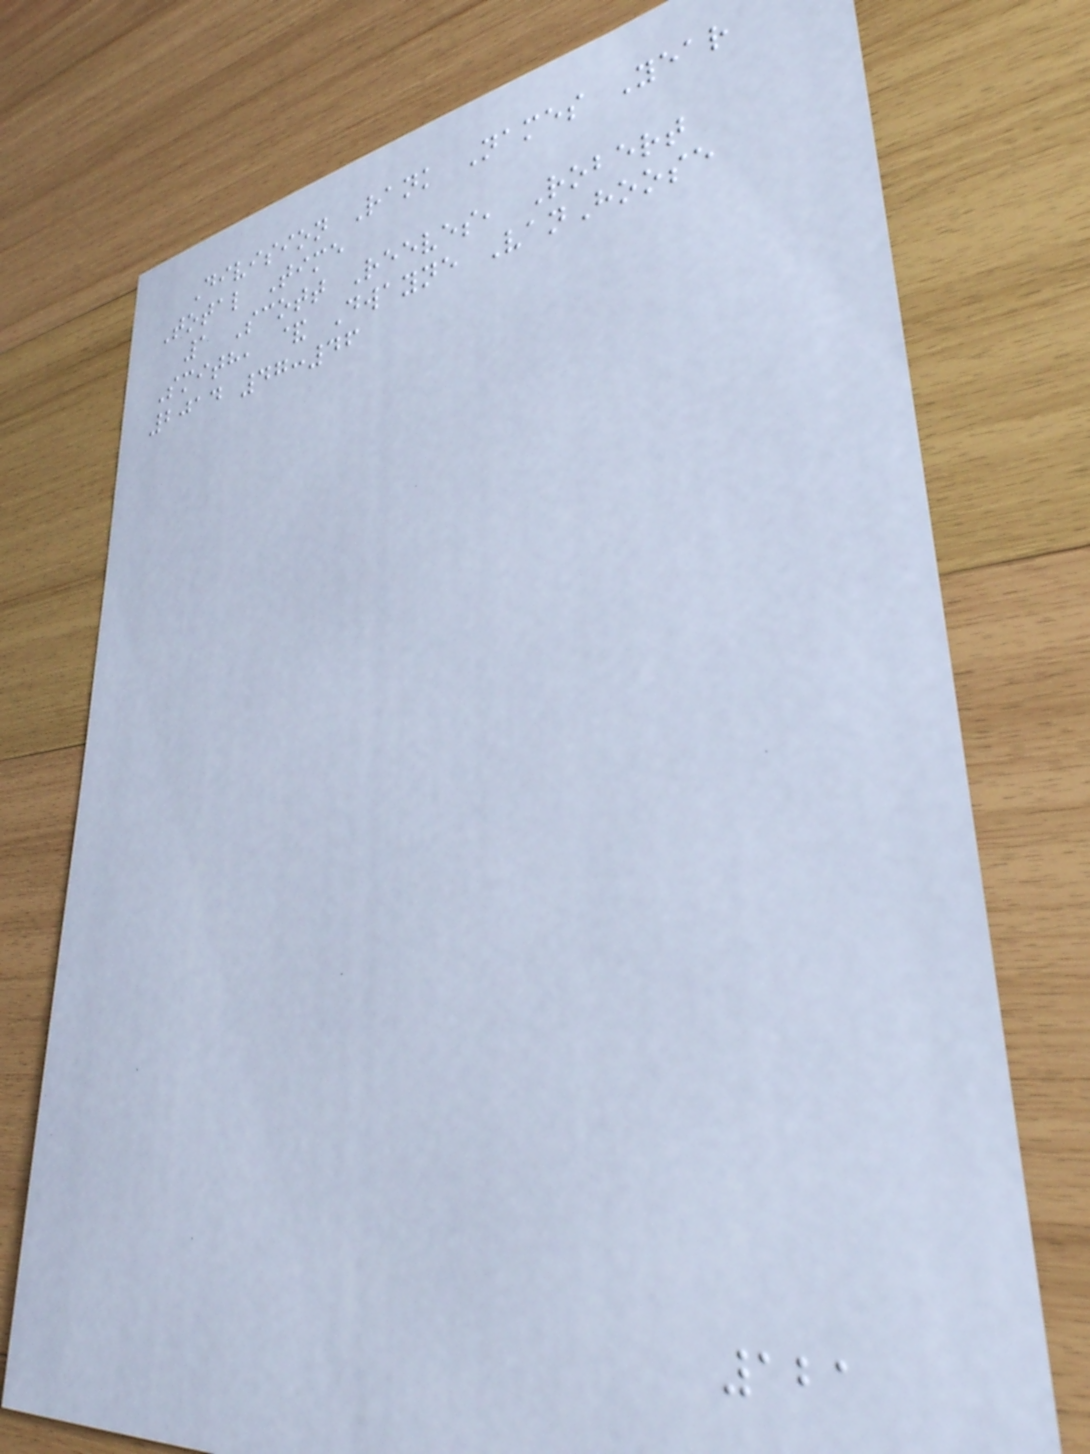Division Rank Names Year
Total Time
1 Scott Reeves, Robert
Smith, & Dwayne VanHoose
2014 47:46
121
